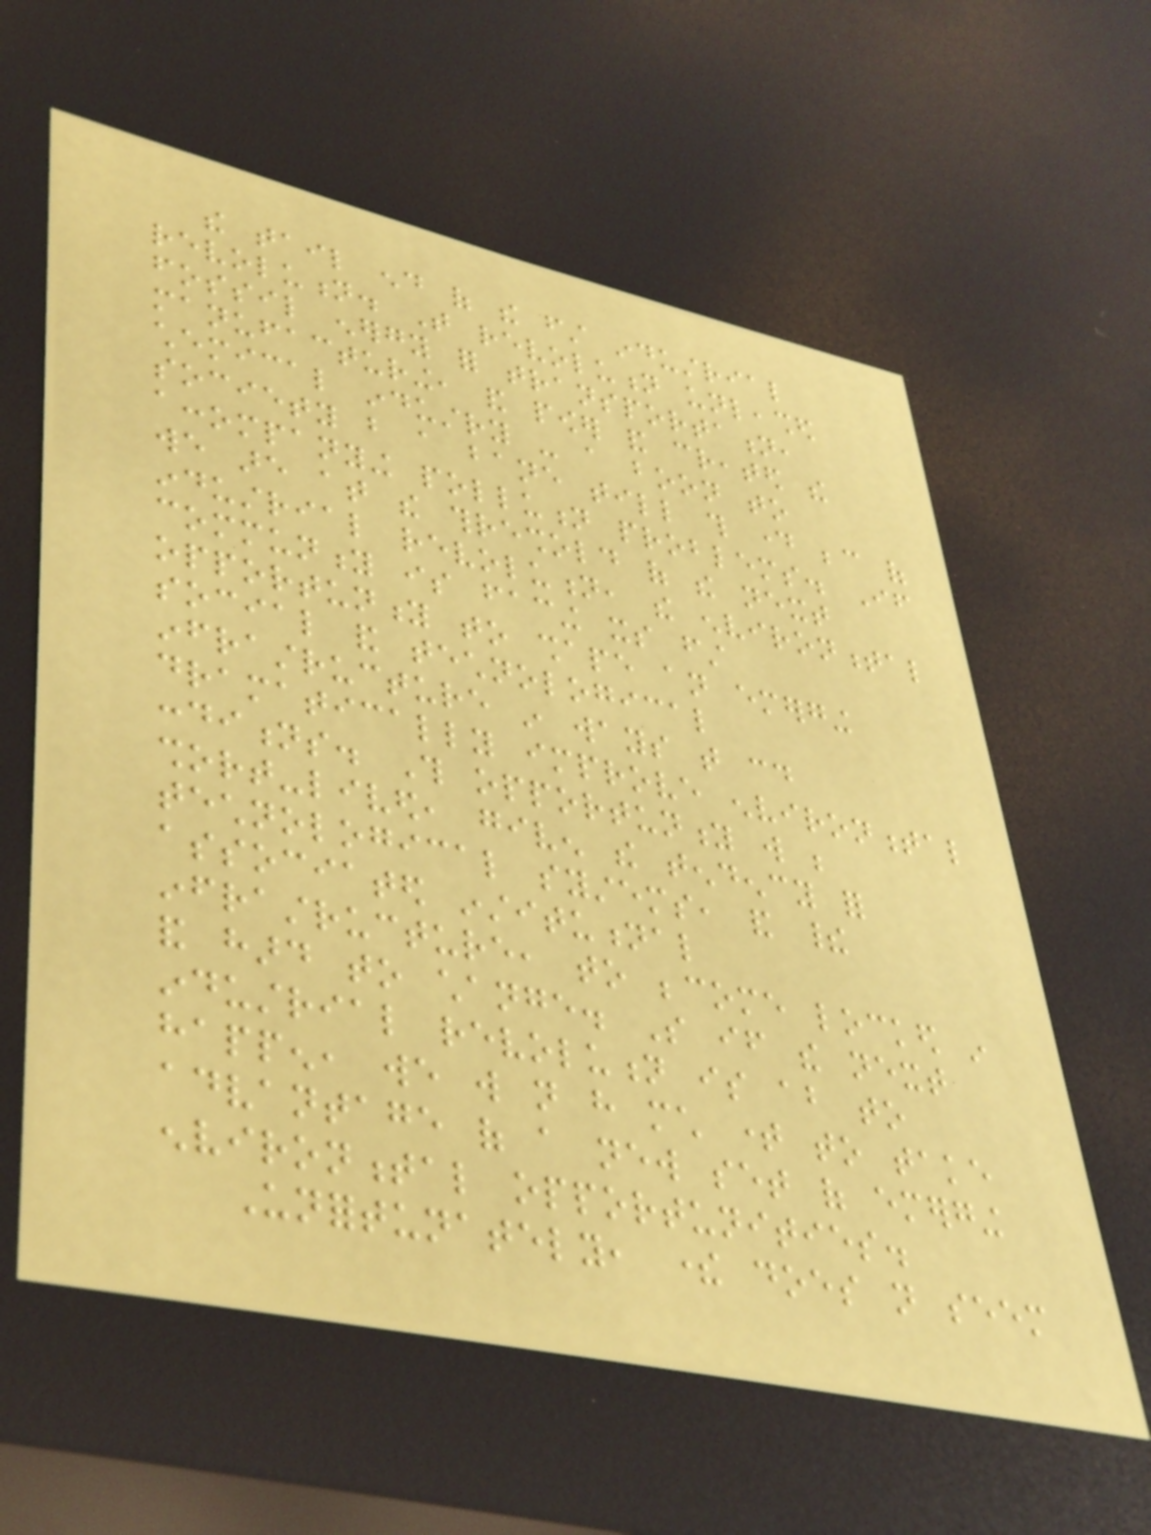the tail end of the first industrial
revolution. That revolution unleashed
fossil energy for transportation,
manufacturing, and power and created the
chemical industry - a boon to
society but a bane till this day because of
accompanying pollution problems. If
we are at the threshold of the next
industrial revolution, the environmental
community is facing its first
opportunity to shape an emerging
social and technological
infrastructure in ways that could
dramatically improve environmental
conditions. This opportunity will be
short-lived, given the tendency for
technological systems, and their
associated institutional
infrastructure, to become locked in
and hard to change. So if the next
industrial revolution is about to
happen, we will not have much time to take
advantage of a new set of emerging
environmental opportunities.
Unfortunately, there does not seem
